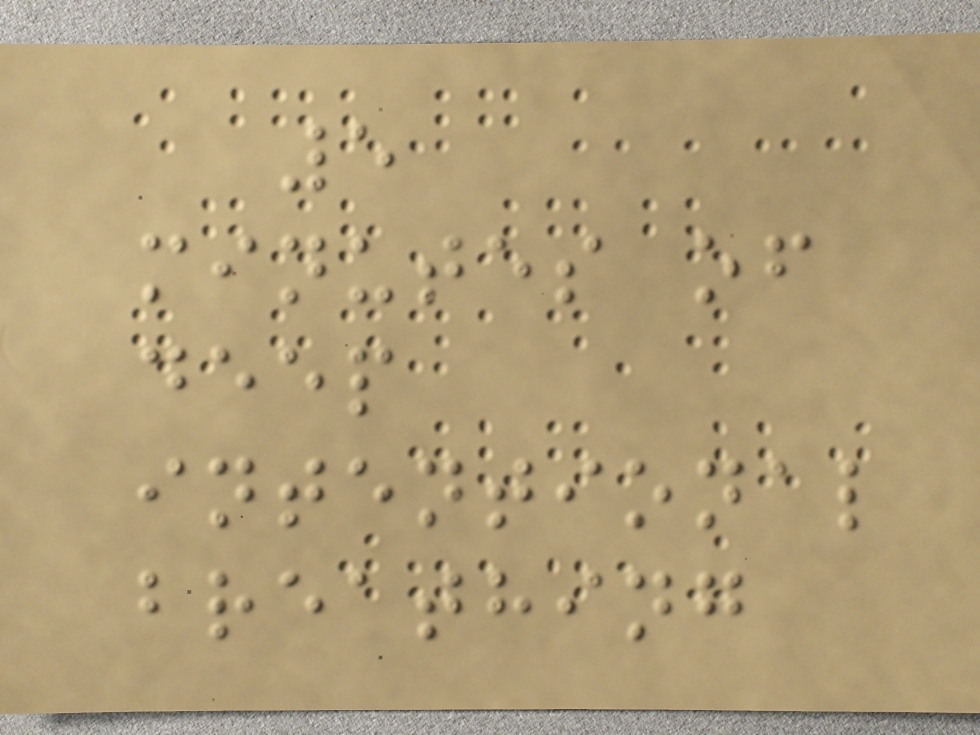5
minutes of
deep
intentional
breathing
